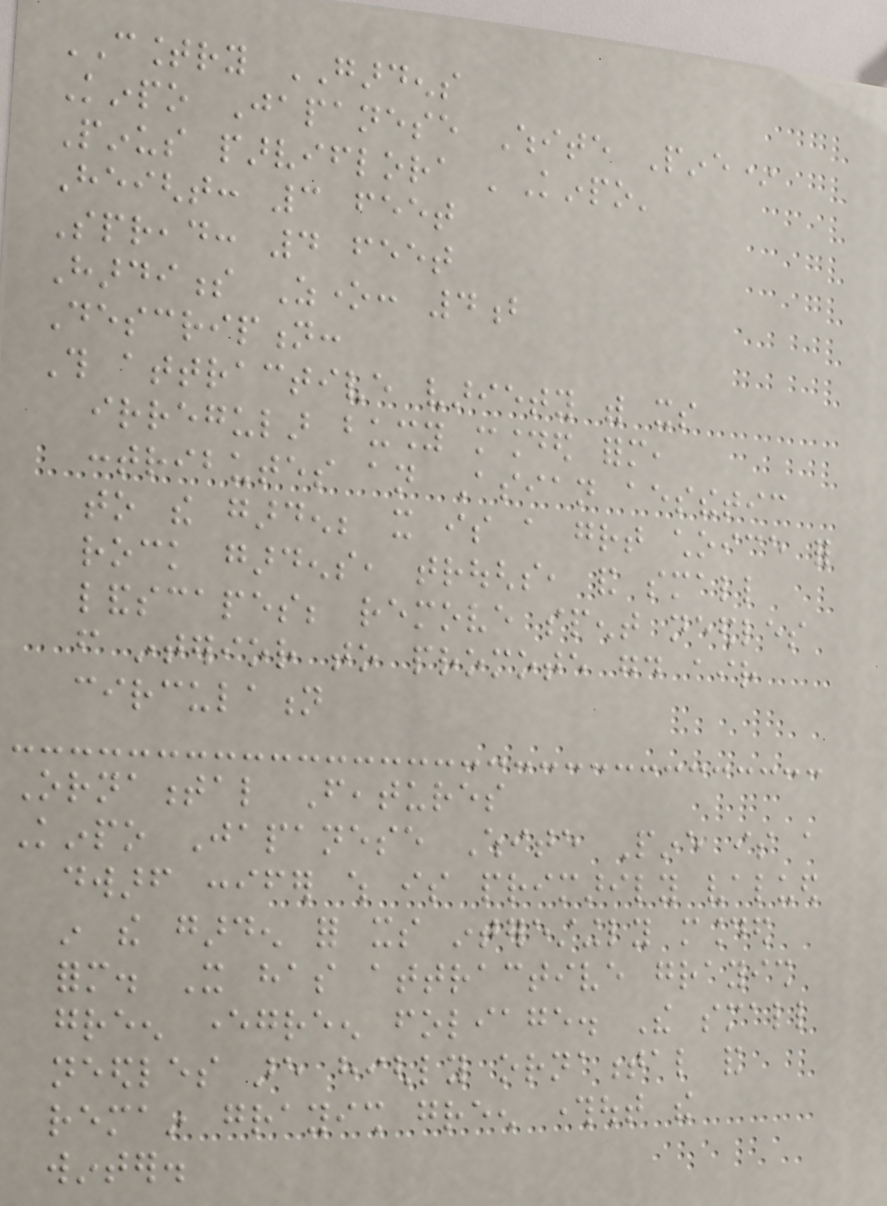COUNTRY GARDENS
Kinpo Japanese White Pine*
Pinus parviflora 'Kinpo'
Height: 3 feet
Spread: 4 feet
Hardiness Zone: 4b
Description:
This attractive variety with its
irregular bushy mounded form,
contributes an Asian aesthetic
to the garden; it is a great choice for
rock gardens, troughs, and small
landscapes; remove spent needles
from interior to promote good air
circulation
Ornamental Features
Kinpo Japanese White Pine is a
dwarf conifer which is primarily valued
in the garden for its interestingly mounded
form. It has attractive grayish
green evergreen foliage. The small
needles are highly ornamental and
remain grayish green throughout the
winter.
